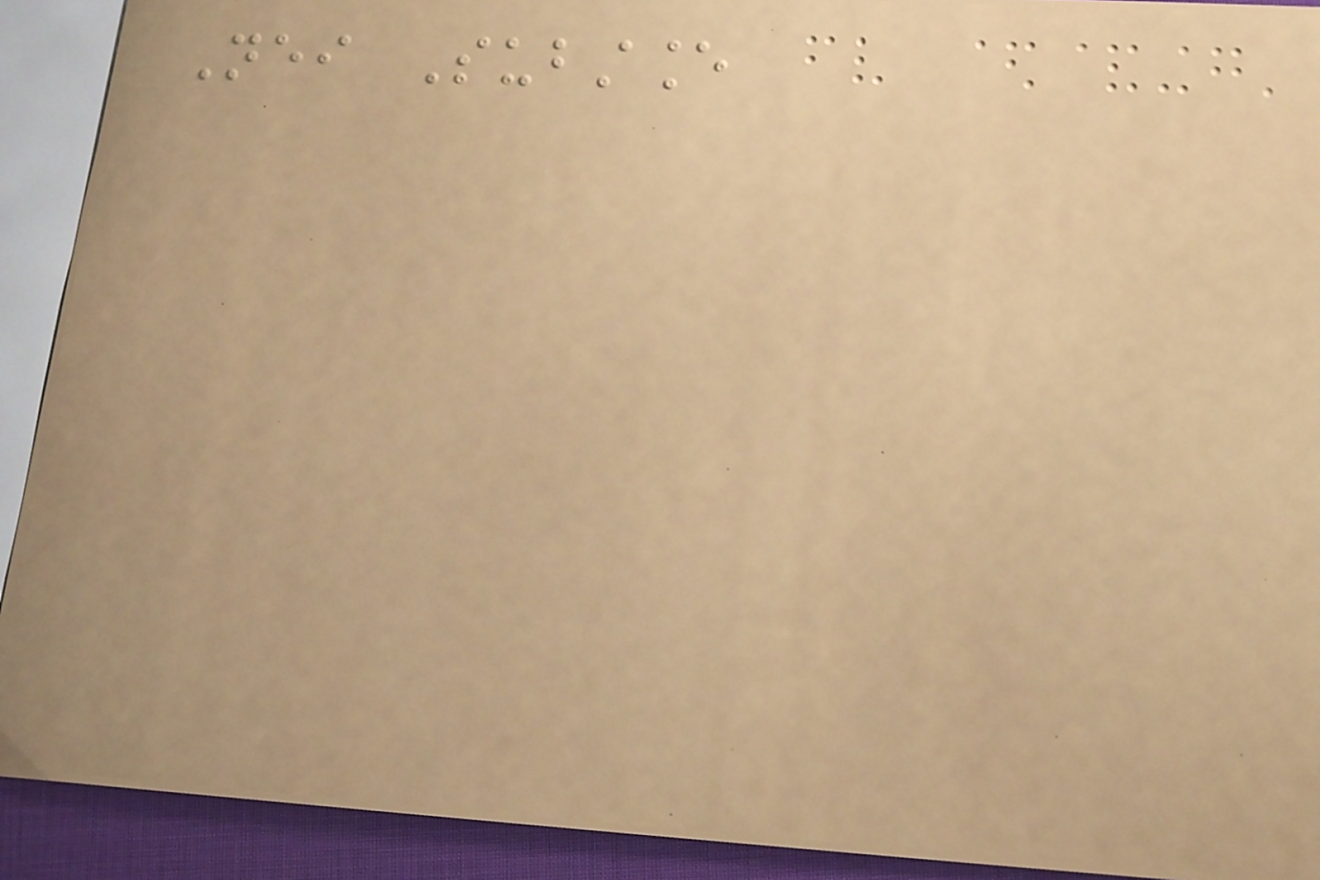Neither Substance
